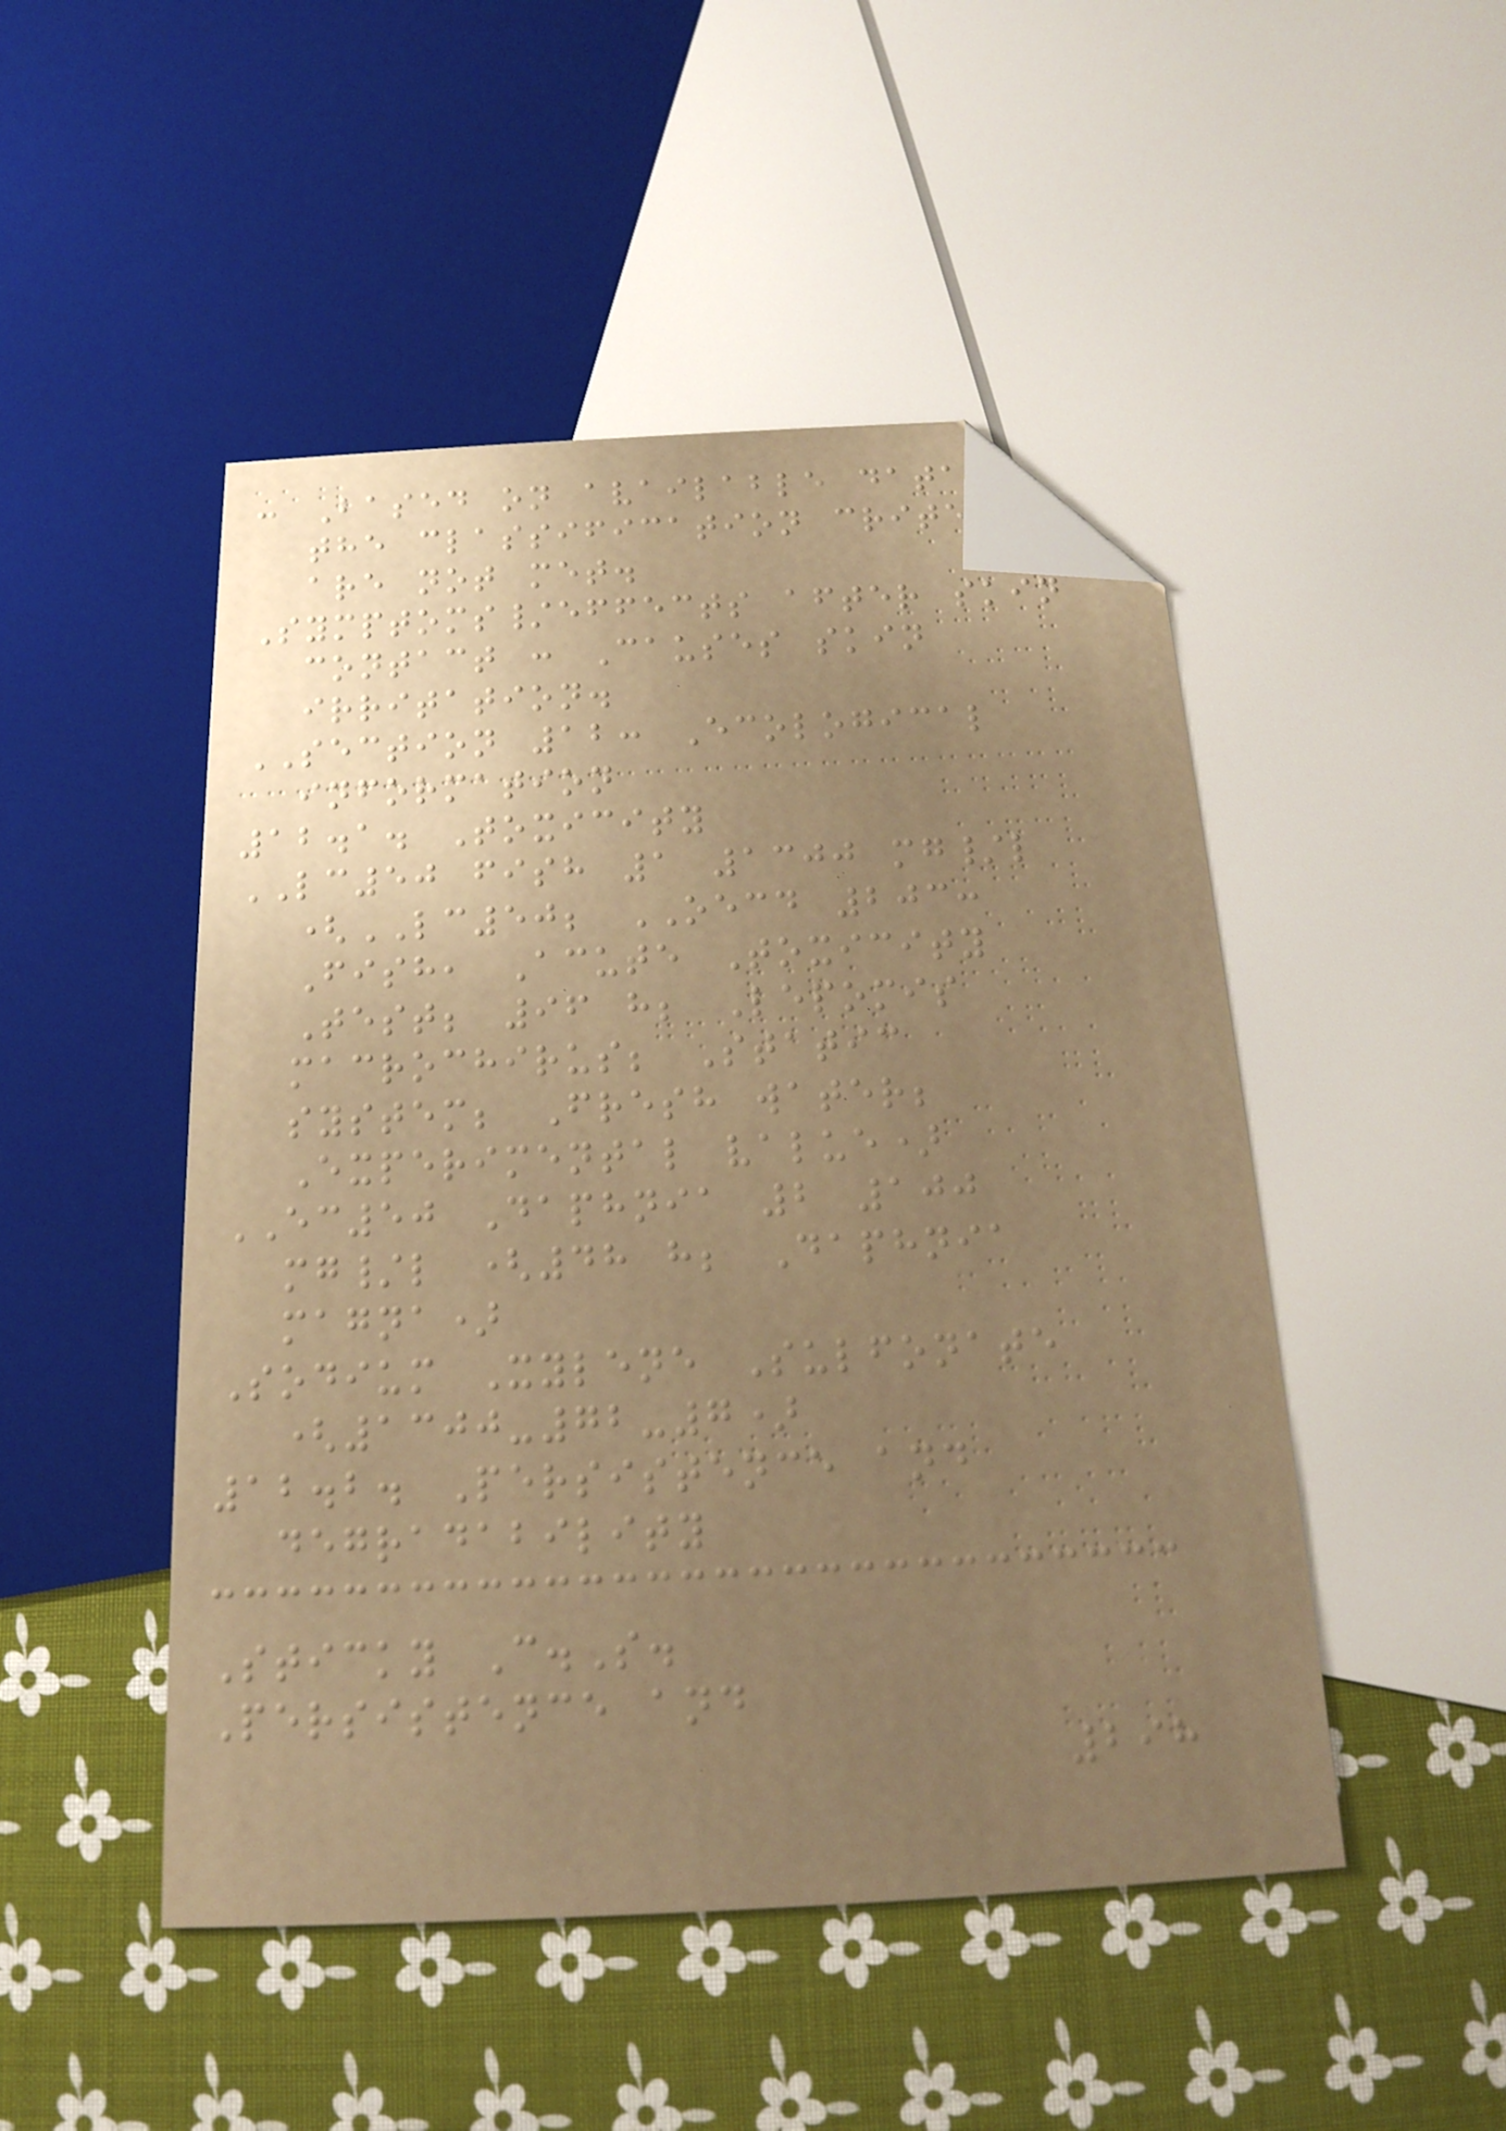: Based on available data,
the classification criteria
are not met.
Symptoms/effects after skin
contact : Causes skin
irritation.
SECTION 12: Ecological
information
12.1. Toxicity
LC50 fish 1 1300 mg/l
(LC50; OECD 203:
Fish, Acute Toxicity
Test; 96 h; Lepomis
macrochirus; Static
system; Fresh water;
Experimental value)
EC50 Daphnia 2 100
mg/l (48 h; Daphnia
magna)
Sodium Xylene Sulfonate
(1300-72-7)
12.2. Persistence and
degradability
Sticky C.S.
Persistence and
298
